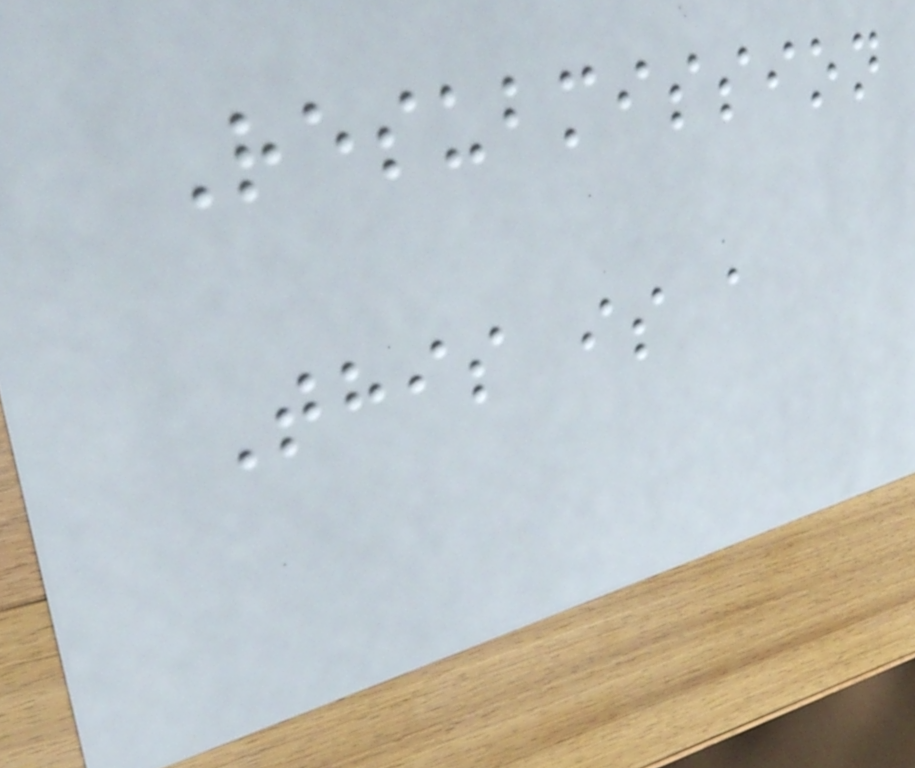Resubmission
This is a
